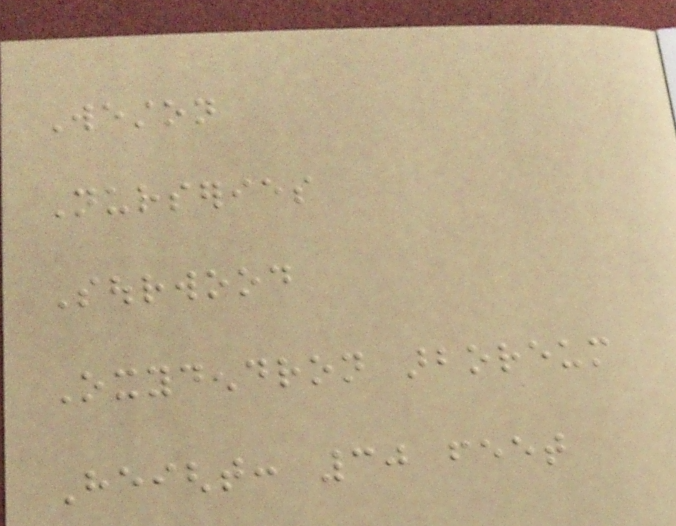Weston
Nurseries
Sourwood
Oxydendron arboreum
Height: 30 feet
